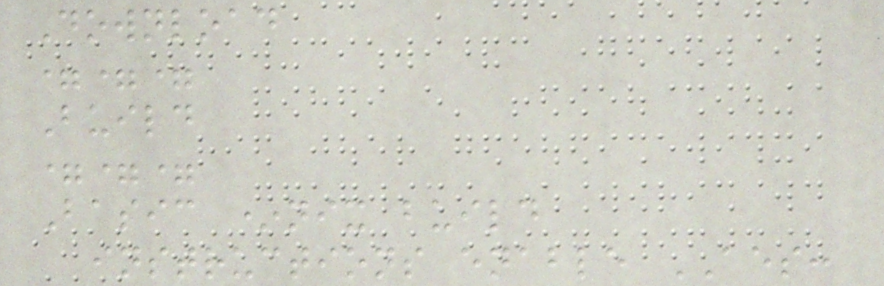Download
===
Build
===
Basic *nix build
instructions enable AES:
